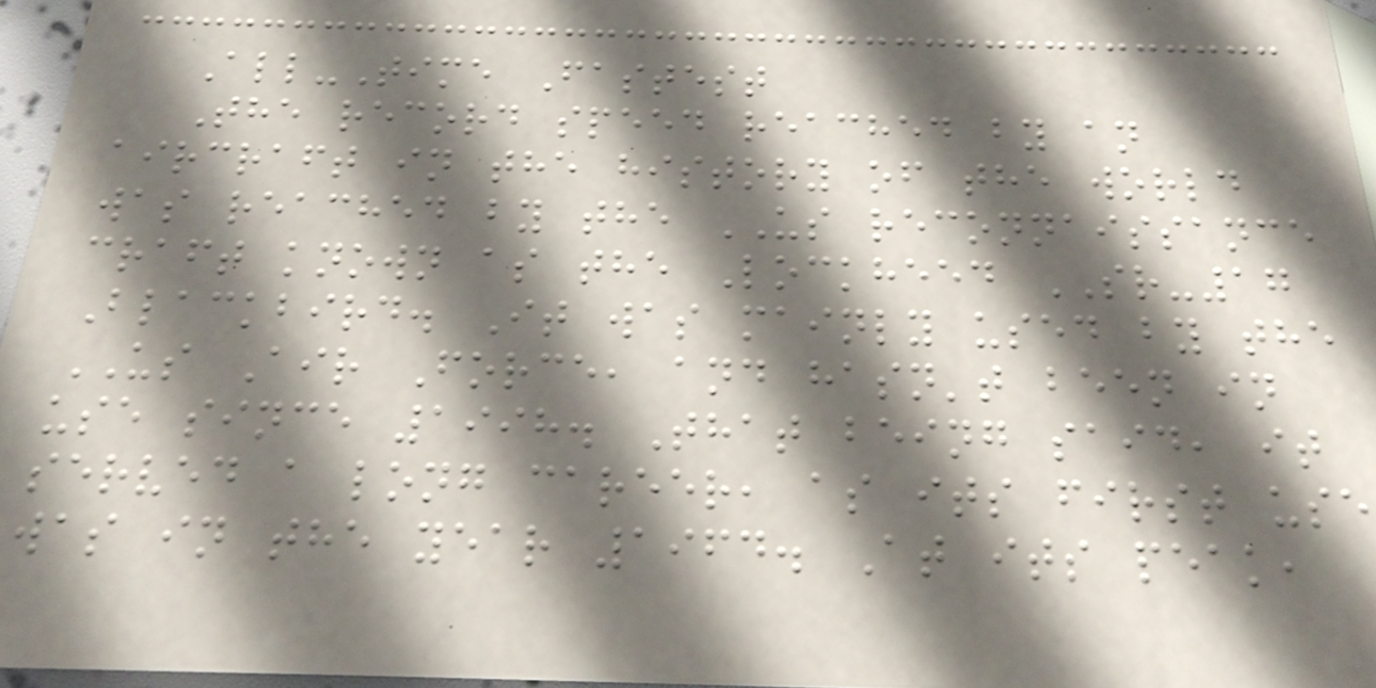All-Time Fastest
The record speed reached by an
aircraft in the history of the world
was reached by the US reconnaissance
craft known as the Lockheed SR-17
Blackbird. It was mainly used by the
US Air Force, and hasn't been in
use since 1998. That being said, it
served a long career, as its first use
was in the year 1964. At its peak,
